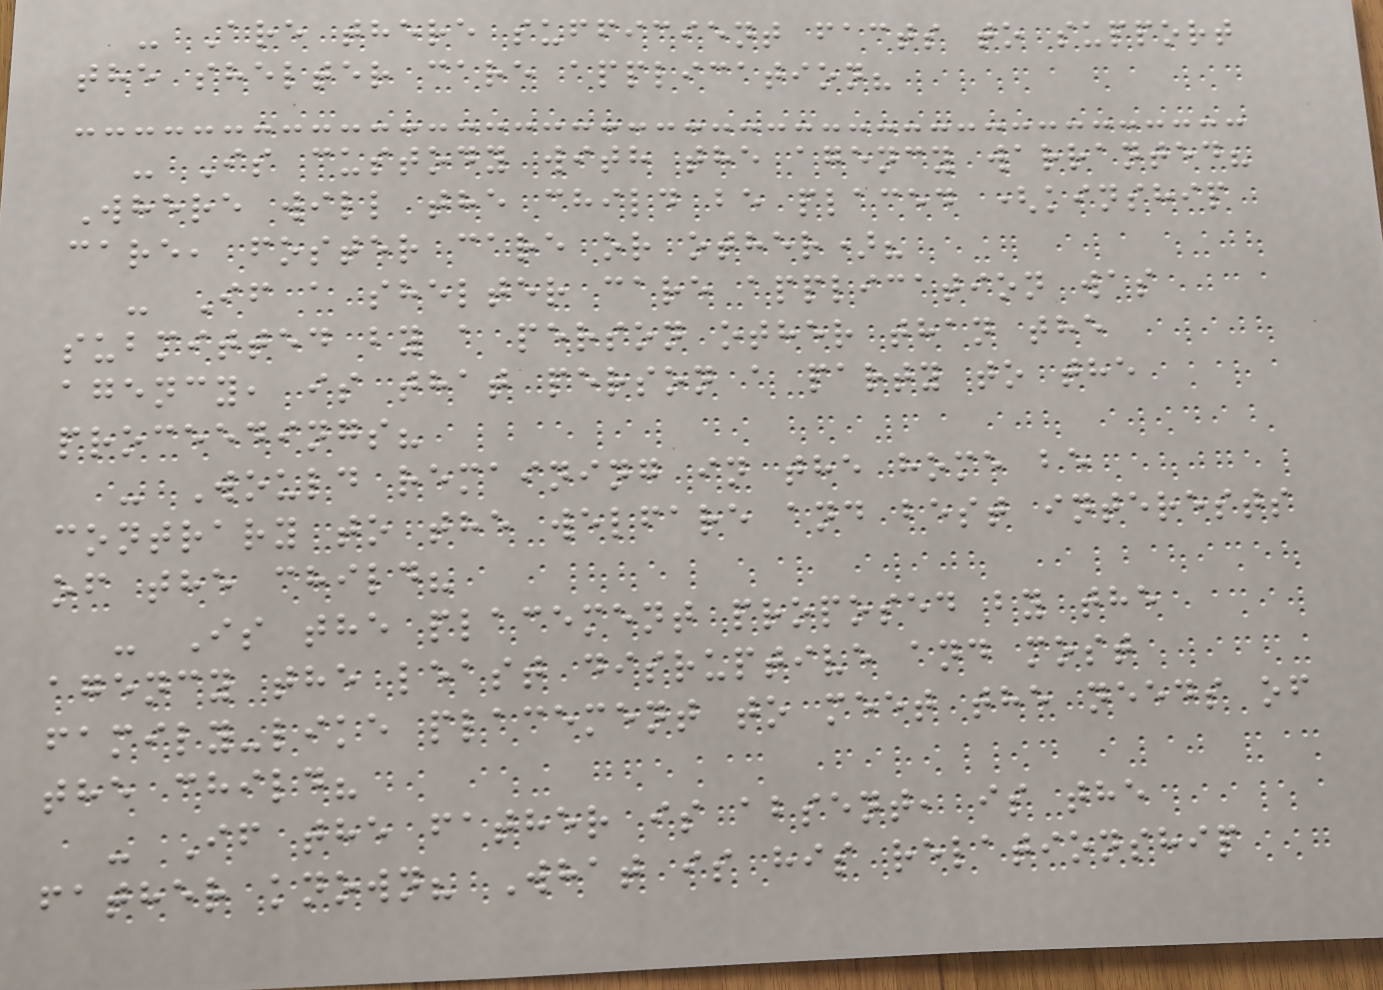- Are there sufficient facts to support
the shelter care application?
- Is custody with the agency warranted?
Where will the child be placed (kinship
care, foster care or other)?
- If a shelter care application was
submitted by a person other than the
agency, is that person a party to the
proceedings?
- Would remaining in the home be
contrary to the welfare and best interests
of the child?
- Is the placement proposed by the
agency the least disruptive and most
family-like placement to meet the needs of
the child?
- If the father is absent, is the
father known? What is his relationship
